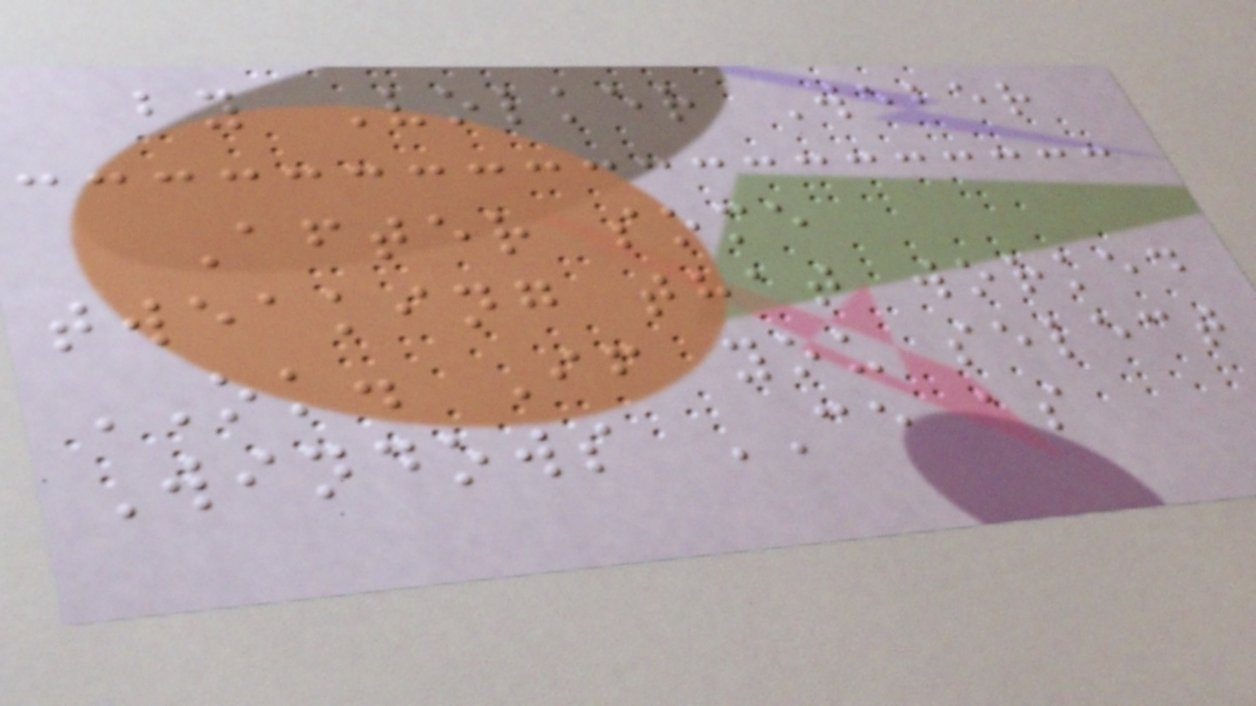by Volker Weber
After some
tweaking that worked
OK. If you select
Windows CE as
